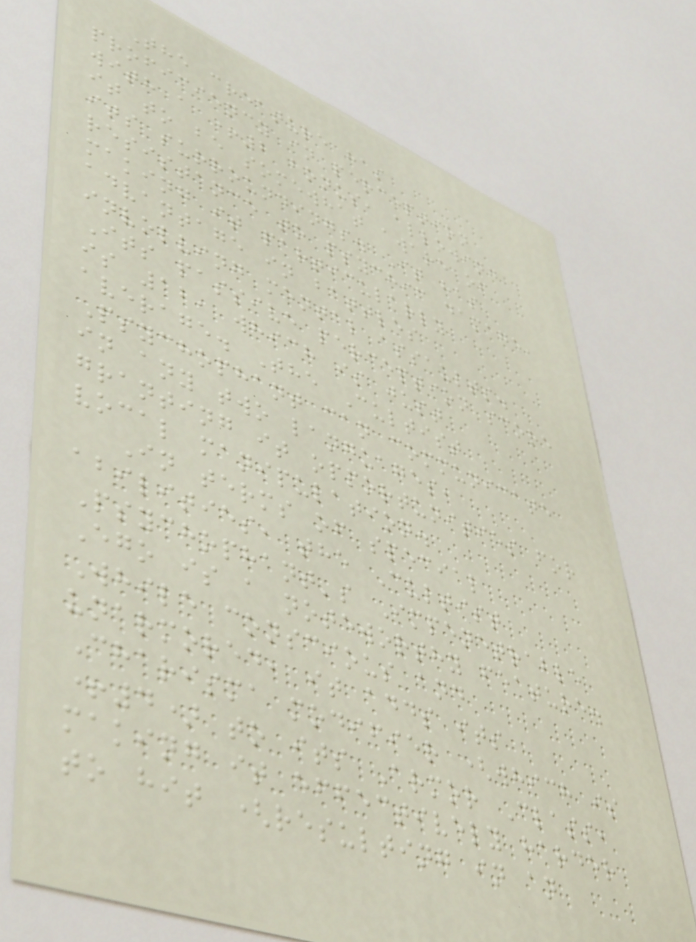The creature has
proficiency in perception
with a +2 bonus, allowing
it to be somewhat aware of
its surroundings. It has
resistance to psychic damage,
making it particularly
advantage in battles
involving mental assaults.
Its passive perception score
is 12, which is just
average. The Cultist
Psychophant can communicate
in any two languages,
granting it opportunities for
vocal manipulation.
In terms of special
abilities, the Cultist
Psychophant's Impenetrable
Ego is a noteworthy feature.
While conscious and
unarmored, it adds its
Charisma modifier (which is
+4) to its Armor Class,
making it effectively harder
to hit (resulting in an
